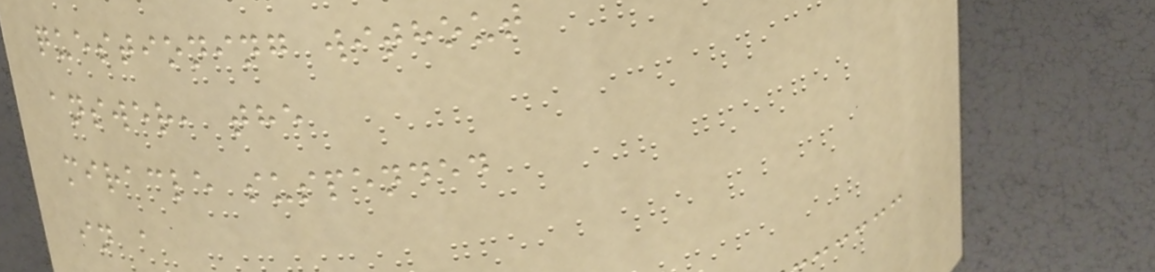questioning without
answer, the
miracle suspended
in a
